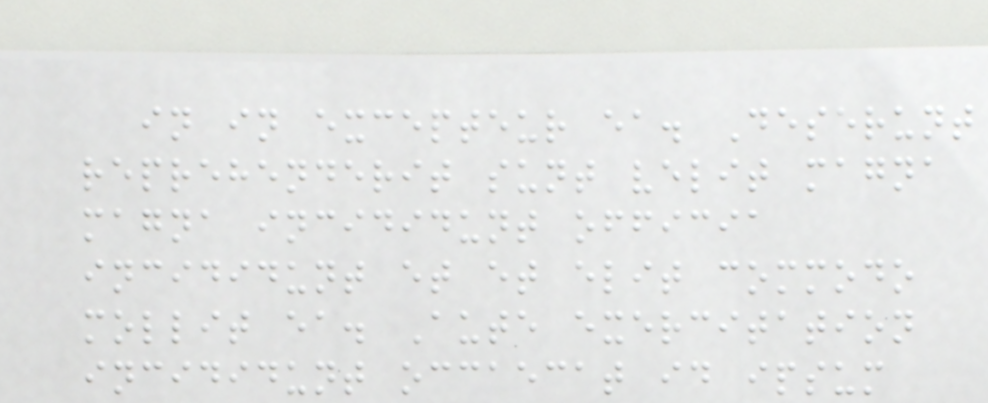in in excepteur ea. Deserunt
reprehenderit sunt velit magna
magna incididunt officia
incididunt et et elit commodo
mollit ea. Aute exercitation
incididunt occaecat id ipsum
